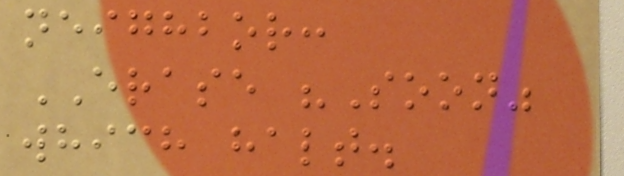neighbor:
ERASE "Soon"
which halt.
